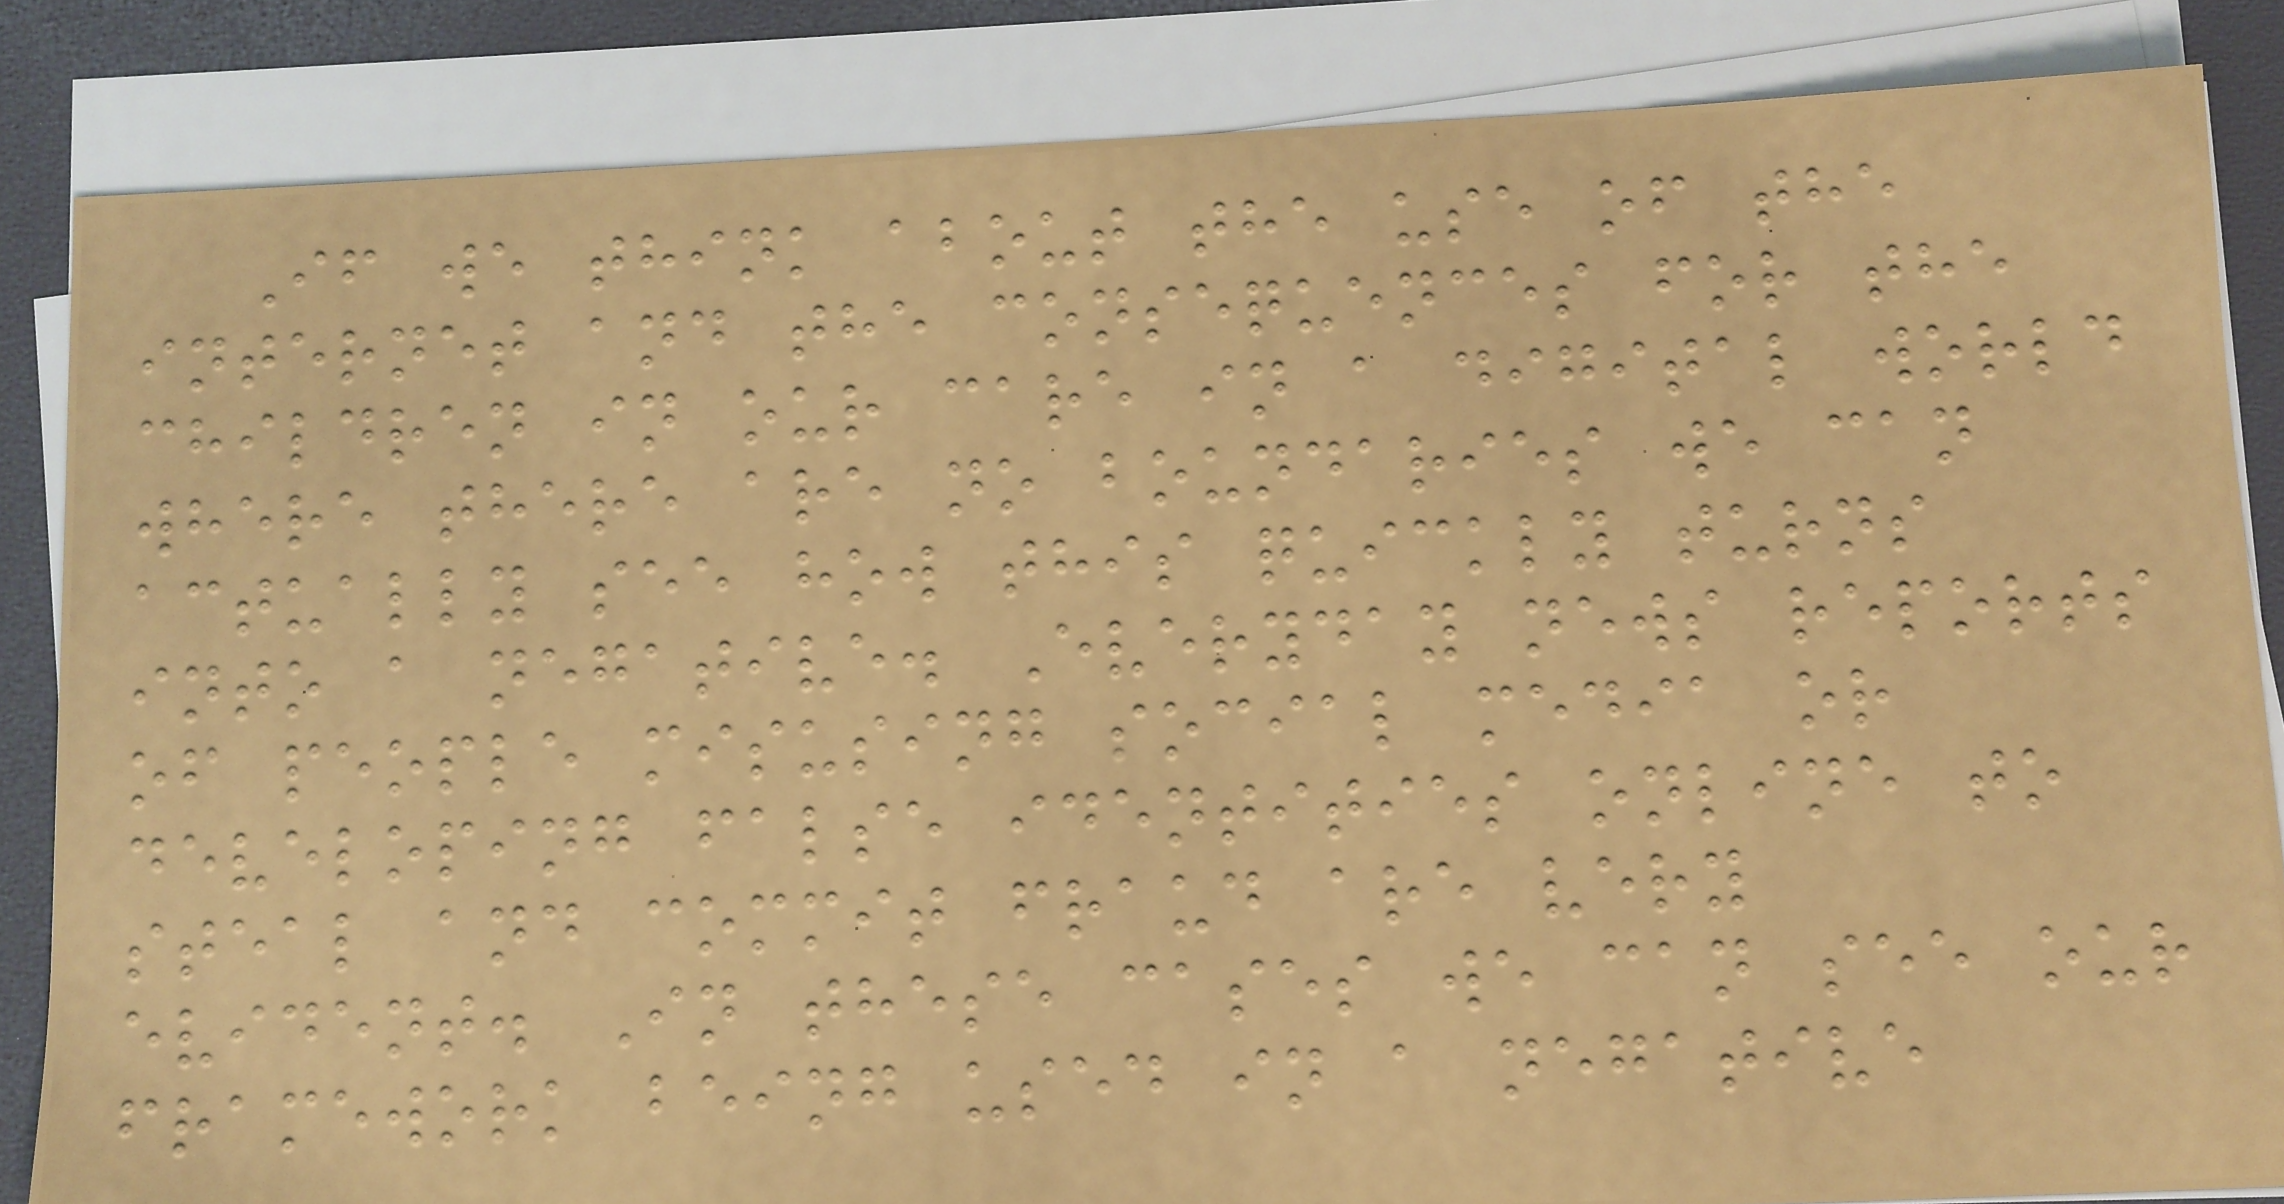If we think about the use of the
internet and the consequences for the
children in our care in a digital world
where there are no boundaries we can
actually see how this quickly turns
into a negative. Everyday news reports
of people misusing social media or
developing false identities online to
steal and commit fraud are very
evident. In these cases we can see our
framework being used in a negative
